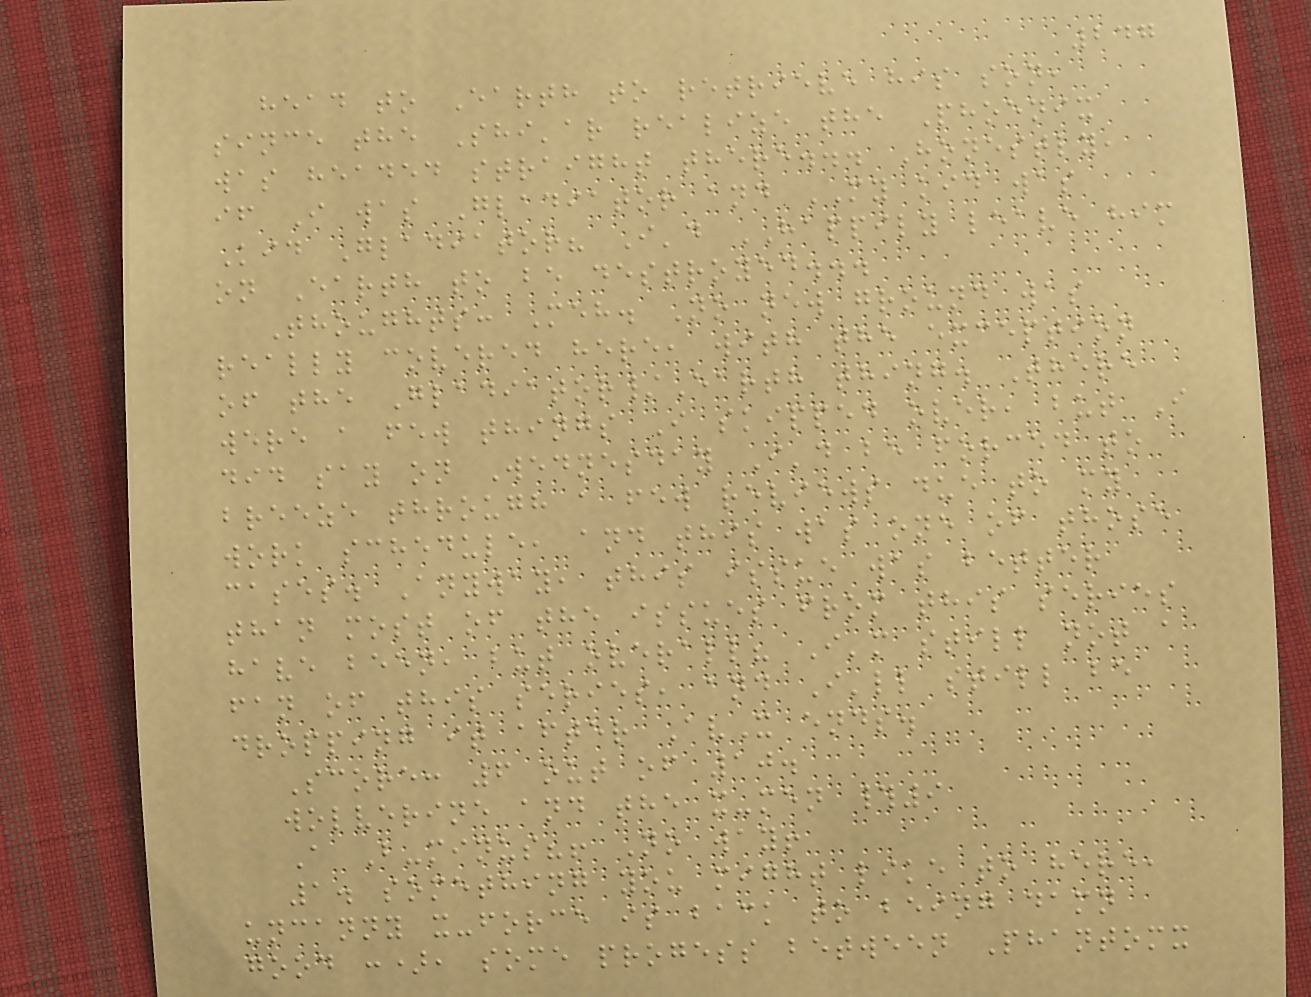247
head to Earth to retrieve his son,
since the Shi'ar realize the Phoenix
was headed straight there... Honestly,
if I was Gladiator and MY kid was
Kid Gladiator? I'd HAPPILY leave him
on Earth to be destroyed...
Thoughts: Meh. No new ground was
really covered here, with the exception
of the Gladiator/Earth thing. There
were a few things I skipped over, but I
did say on Wednesday I'd be forced to
breeze through a few reviews due to my
work schedule, and this was one of those
cases. Anyway, this issue was better
than most of the issues from this series
have been, but overall? I'm still not a
fan of this series, and I'll still be
dropping it after AvX ends.
Score: 6 out of 10.
wolverine and the x-men #9
A B-minus?! No way!
1. something you might like to here,
uncanny x-force is back to being damn
good :), some progess between Phantomx
